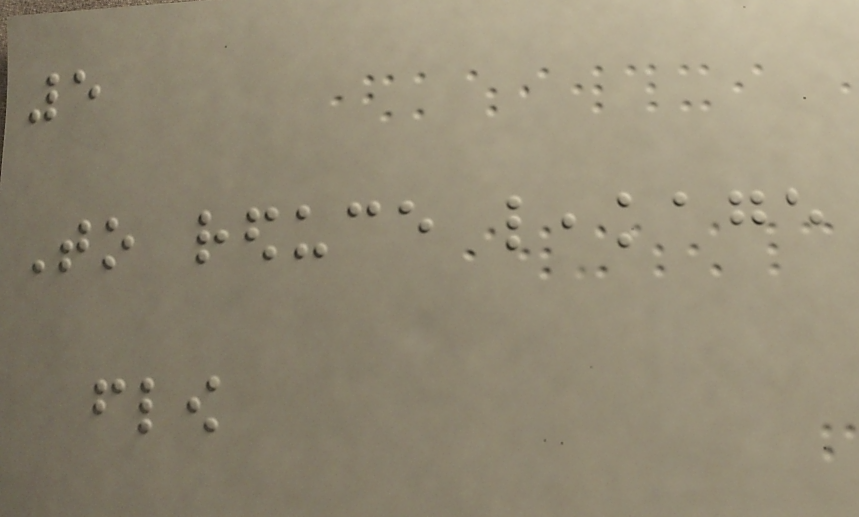5
To reduce leakage
flow
